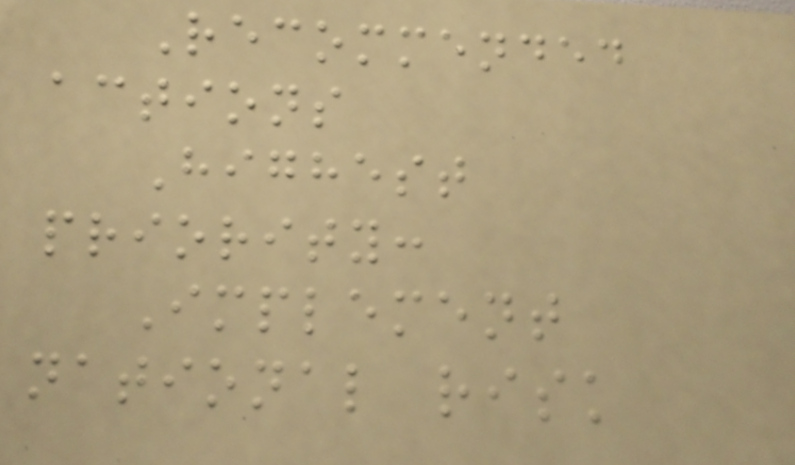Recommended
actions
Highest
priority:
Implement
national risk
